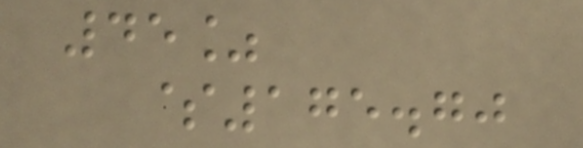45%
$175.70
